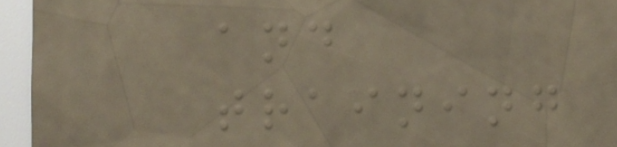and
training
